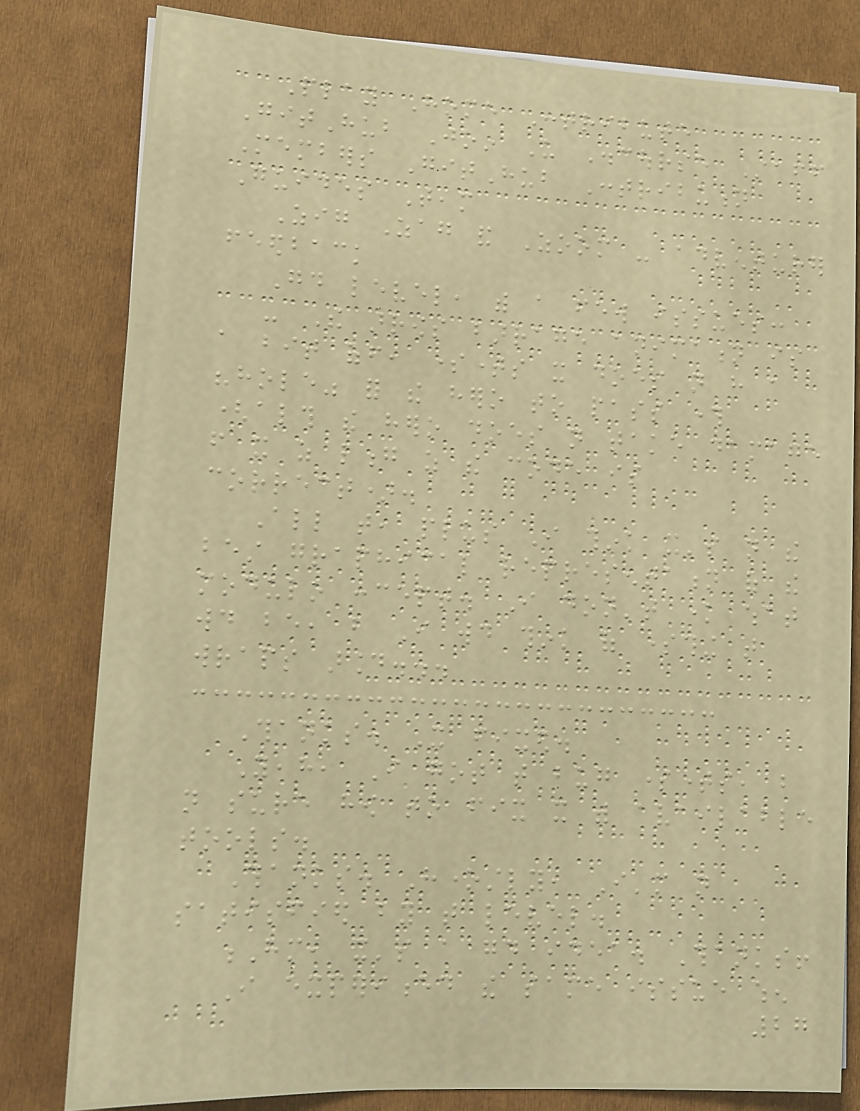Play Home Contribute
GitHub Join Us Discourse Staff
Members GitHub Contribution
Guides Team
Zig Zag and Zoom - adventurer
feedback
Good level, with a few issues:
- The arrows barrage animation is
a bit off, sometimes it does not have a
"hole" for the hero to pass through
(although the hero does not take damage
from it as long as the code is
correct).
All that, plus I think it's not the
best graphical representation of the
modulo concept. I don't know what
would be, but I would think of something that
wraps around...
Thanks. It fixed.
Yeah, I got that bug sometimes, but
not sure how to fix it with available
tools.
Thanks. Honestly, I'm not
satisfied by that level.
Hm, it's a good idea. Thanks!
I experienced the same issue when
27
